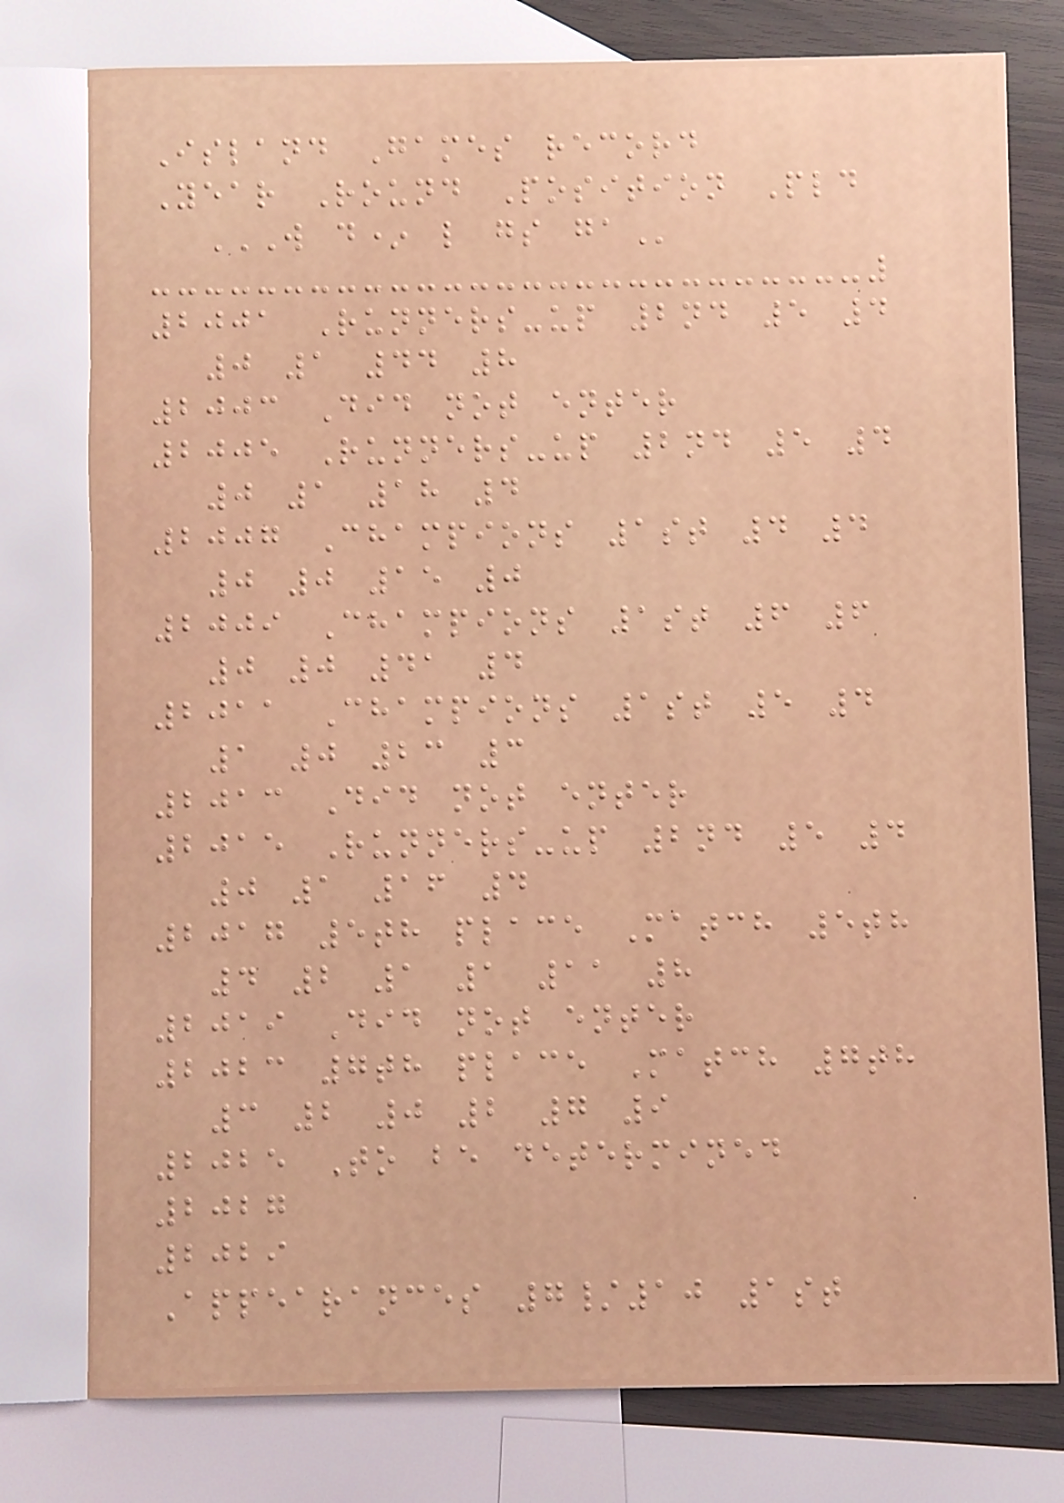Island Games record
Year Round Position Pld
W D* L GS GA
2001 Runners-up 2nd 5 4
0 1 44 8
2003 Did not enter
2005 Runners-up 2nd 5 4
0 1 18 4
2007 Champions 1st 4 4
0 0 15 0
2009 Champions 1st 6 6
0 0 41 4
2011 Champions 1st 5 4
1 0 23 3
2013 Did not enter
2015 Runners-up 2nd 5 4
0 1 16 4
2017 5th place Match 5th
4 2 1 1 11 8
2019 Did not enter
2023 7th place Match 7th
3 2 0 2 7 9
2025 To be determined
2027
2029
Appearances 7/10 1st
